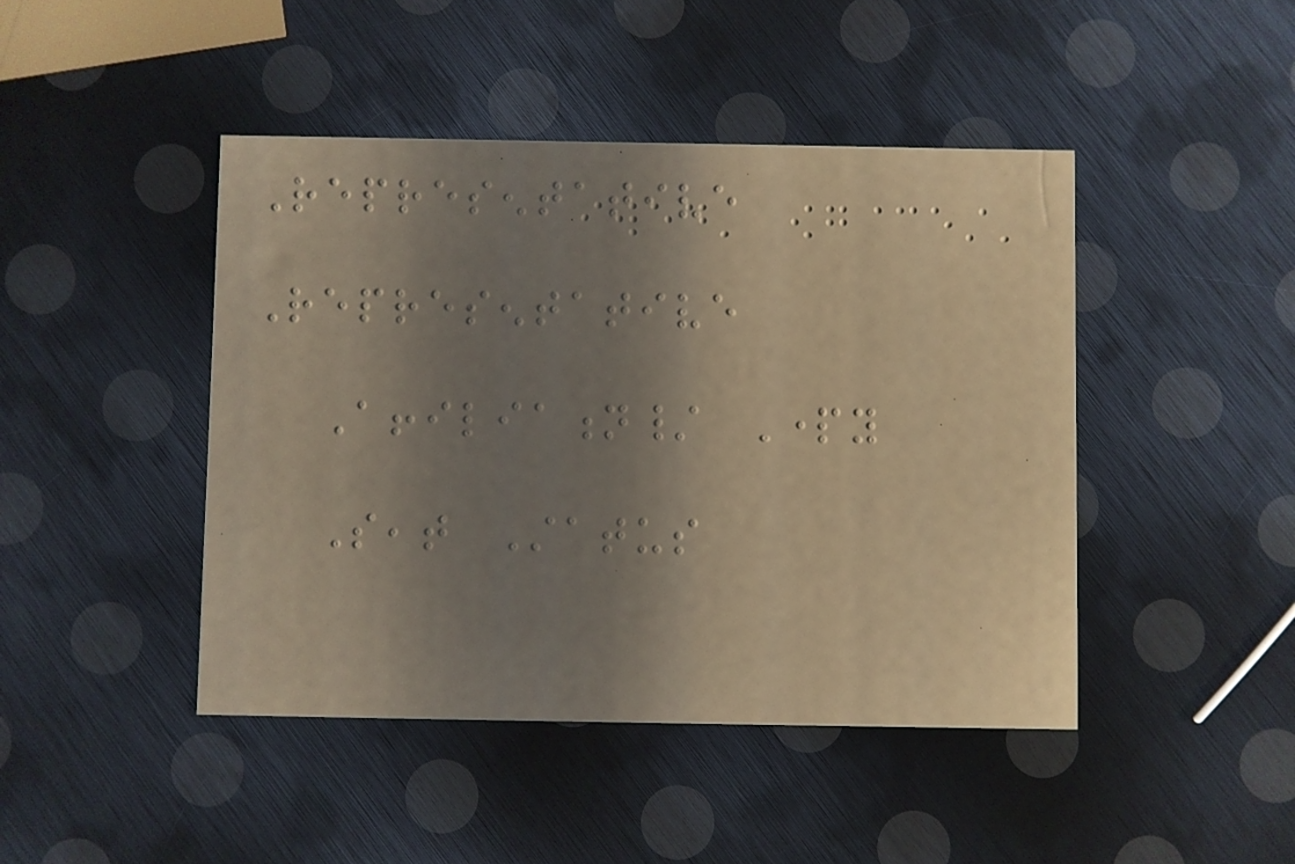Representative
Representative
Affiliation/ Party
Seat Status
